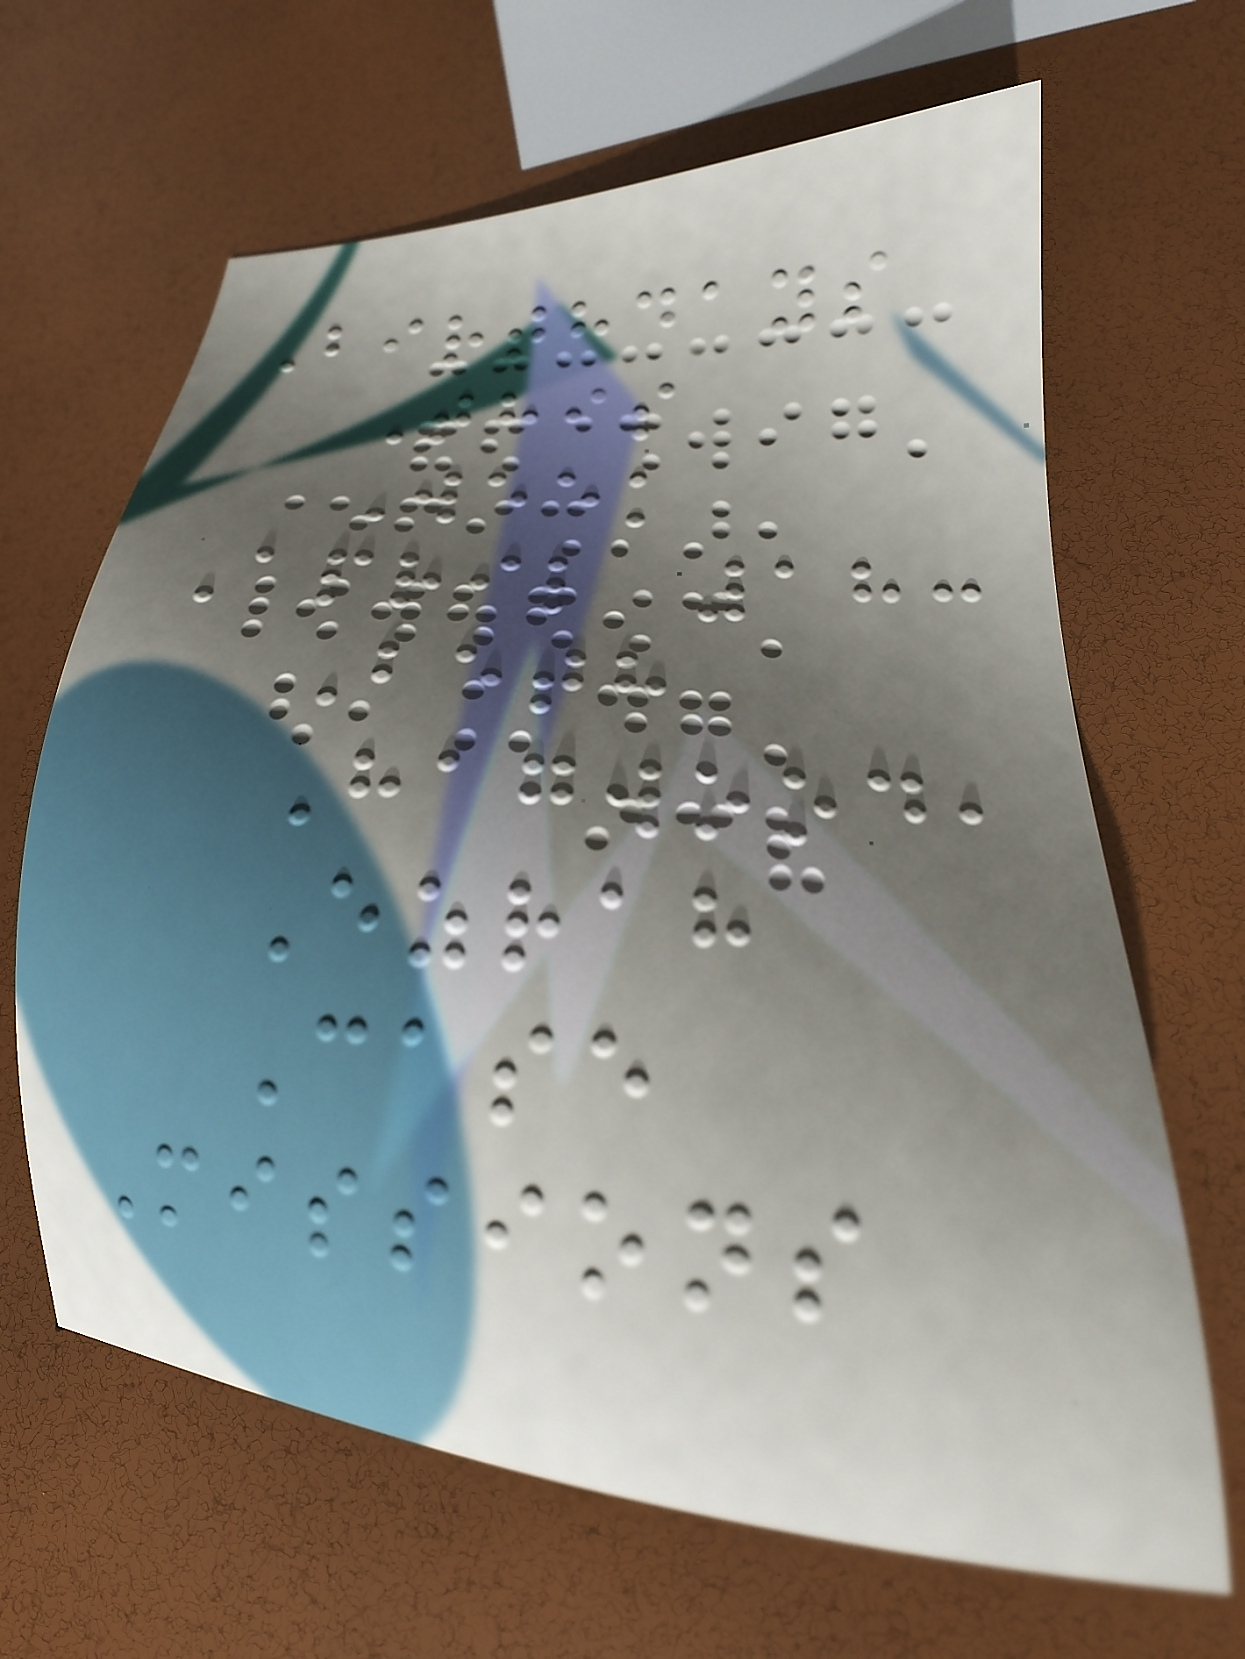Birthdays
This
Week
April 18:
Beth
Hagwood,
Ezrah
Case
Missions
